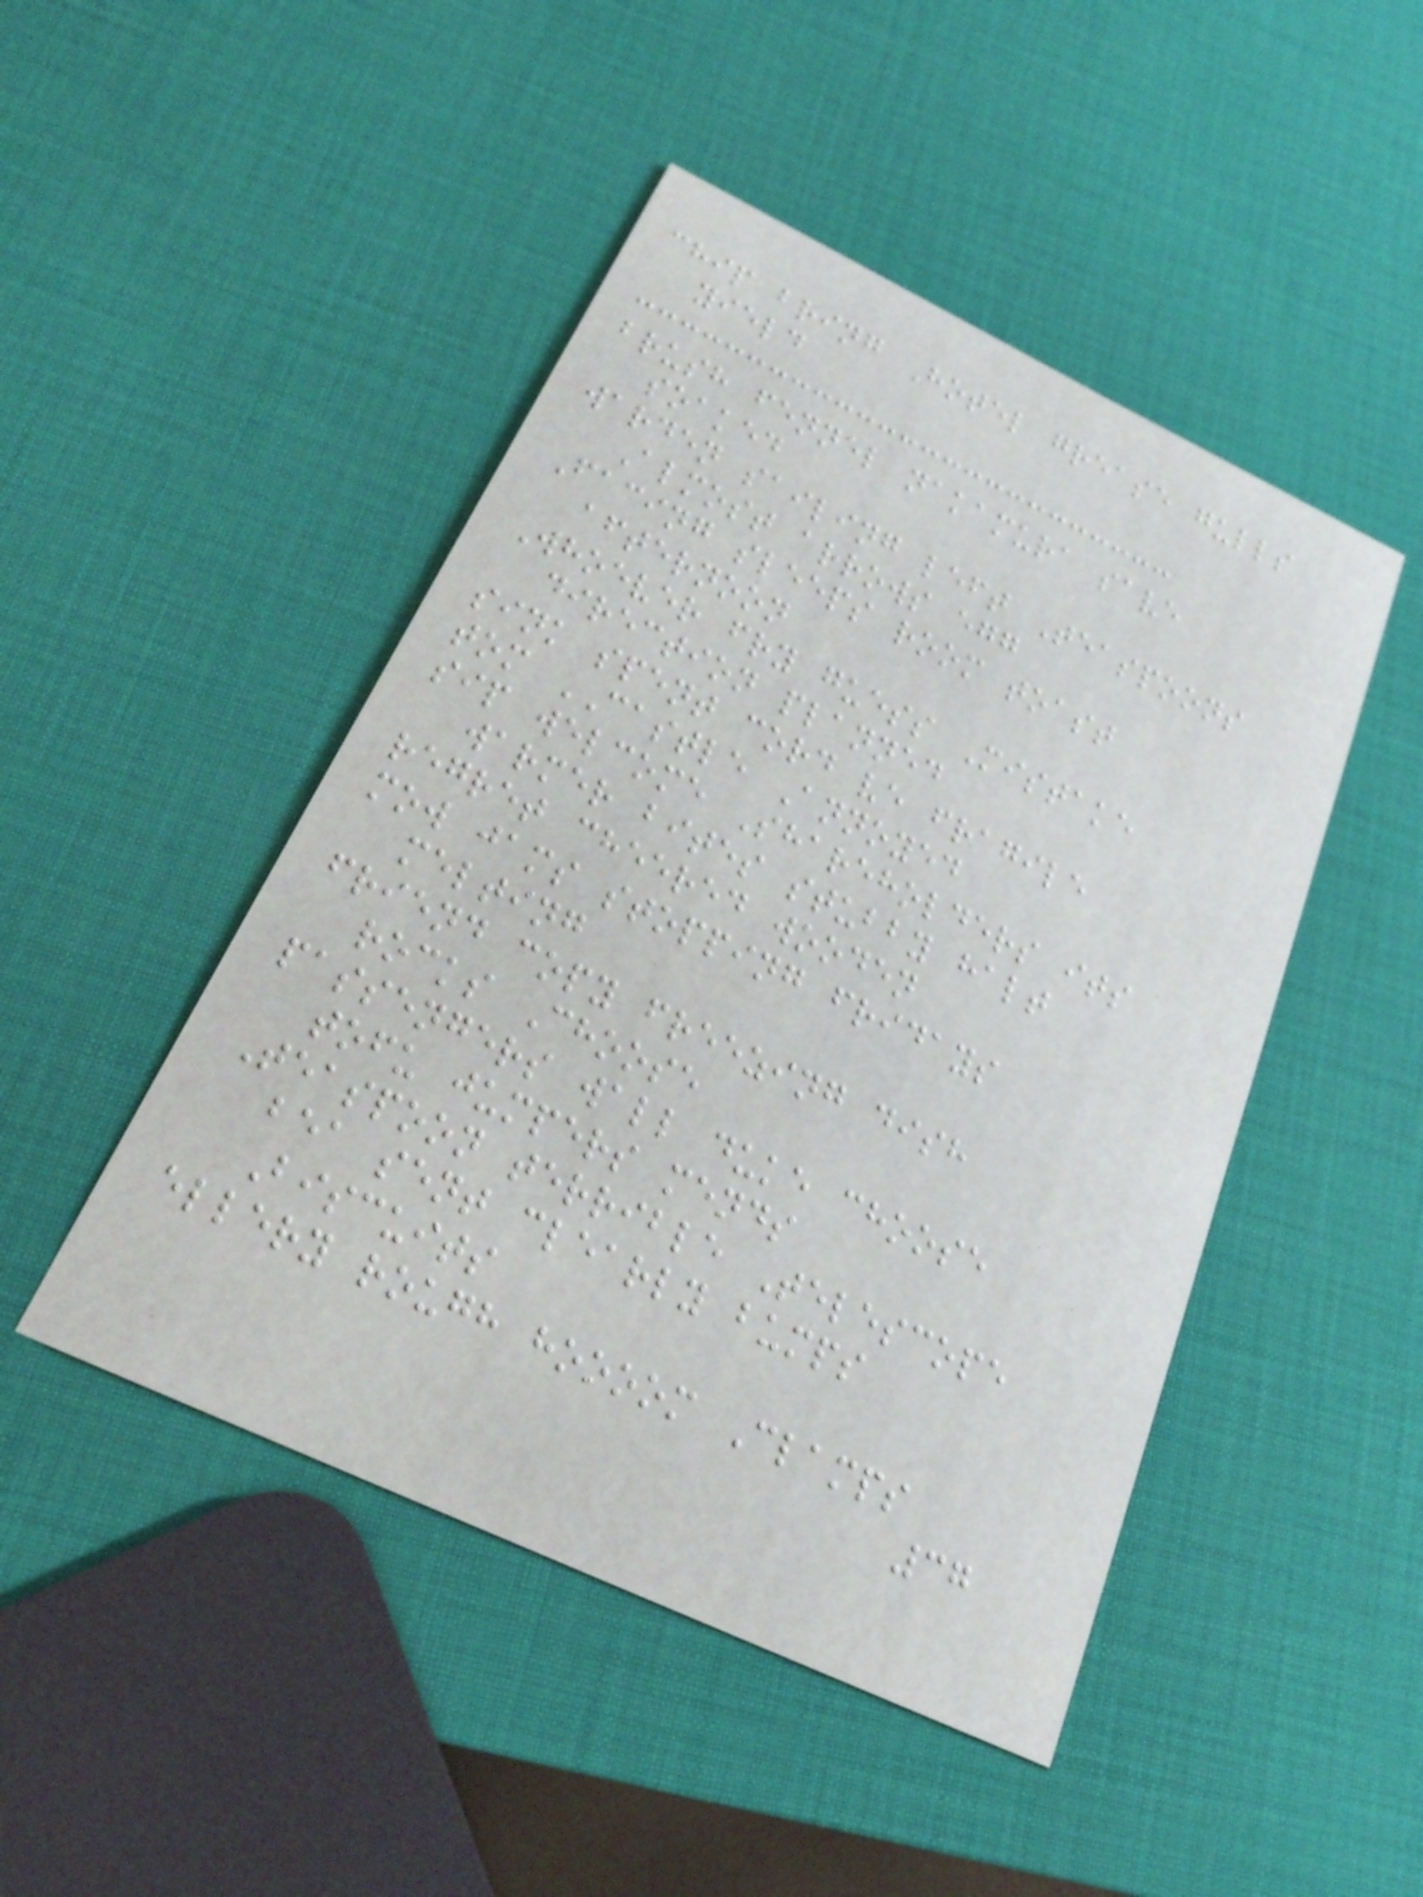chip bring Hotel grease gulls
yield
brush fennel nakamura save
soaked
warden sailing left Teaspoons
Almost arrows egg
Facing sleeps room toast
afternoon
Whoever fry guess Mistake
direction planned
sink spent cord ve fragile
tom CASTLE Annoyed
sip welcome Shareholders its
warmer bites stubby halt
regret cheered wooden
mow jams stopping fridays
melting
friend copy freezing dish
rocks Choose
passengers wall duke choose
tofu jumpers mends
Teaspoon terrible Telescope
bea sent clearly bumps
Biscuits
ellery rough hoooom Clamps
37
